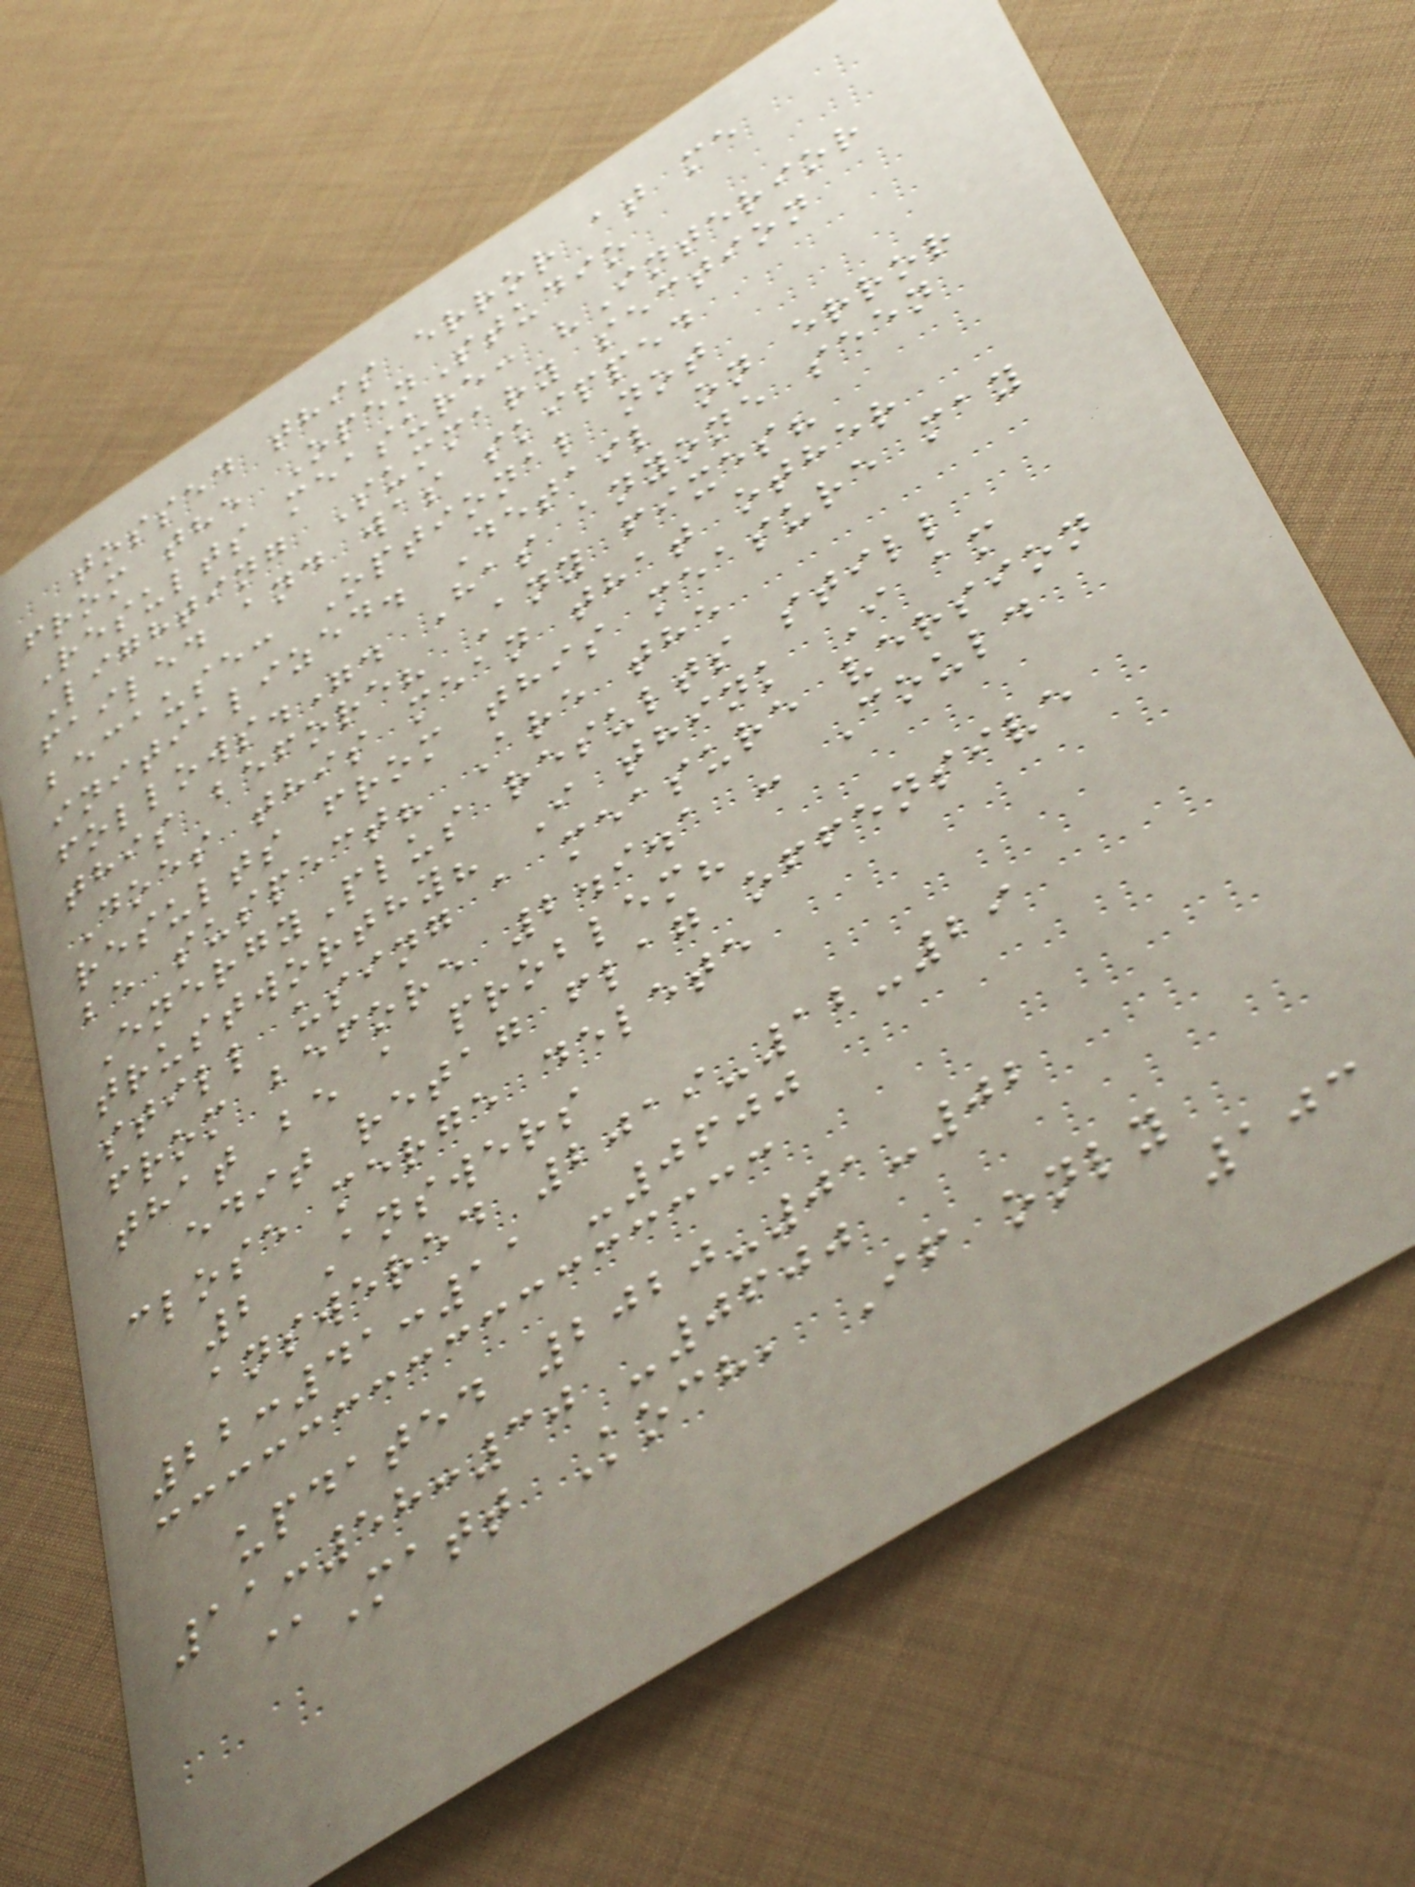tossed this error at me
from the OpenStudio
Results measure: "Interior
Lighting Summary section
failed and was skipped
because: Optional not
initialized. Detail on error
follows.". Has anyone seen
this before? Any fixes?
Does this mean that other
results from this measure may
be suspect? Are the
EnergyPlus results still
trustworthy? I think I am
still using a measure version
from before 2.9.1 - Could
that be a problem?
edit retag flag offensive
close merge delete
2 Answers
answered 2019-12-29
22:41:11 -0600
updated 2020-01-02
11:58:30 -0600
@Matt Koch, If only
103
